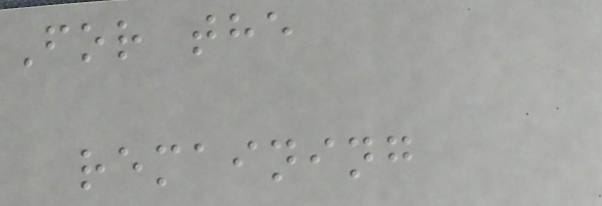For the
remaining
